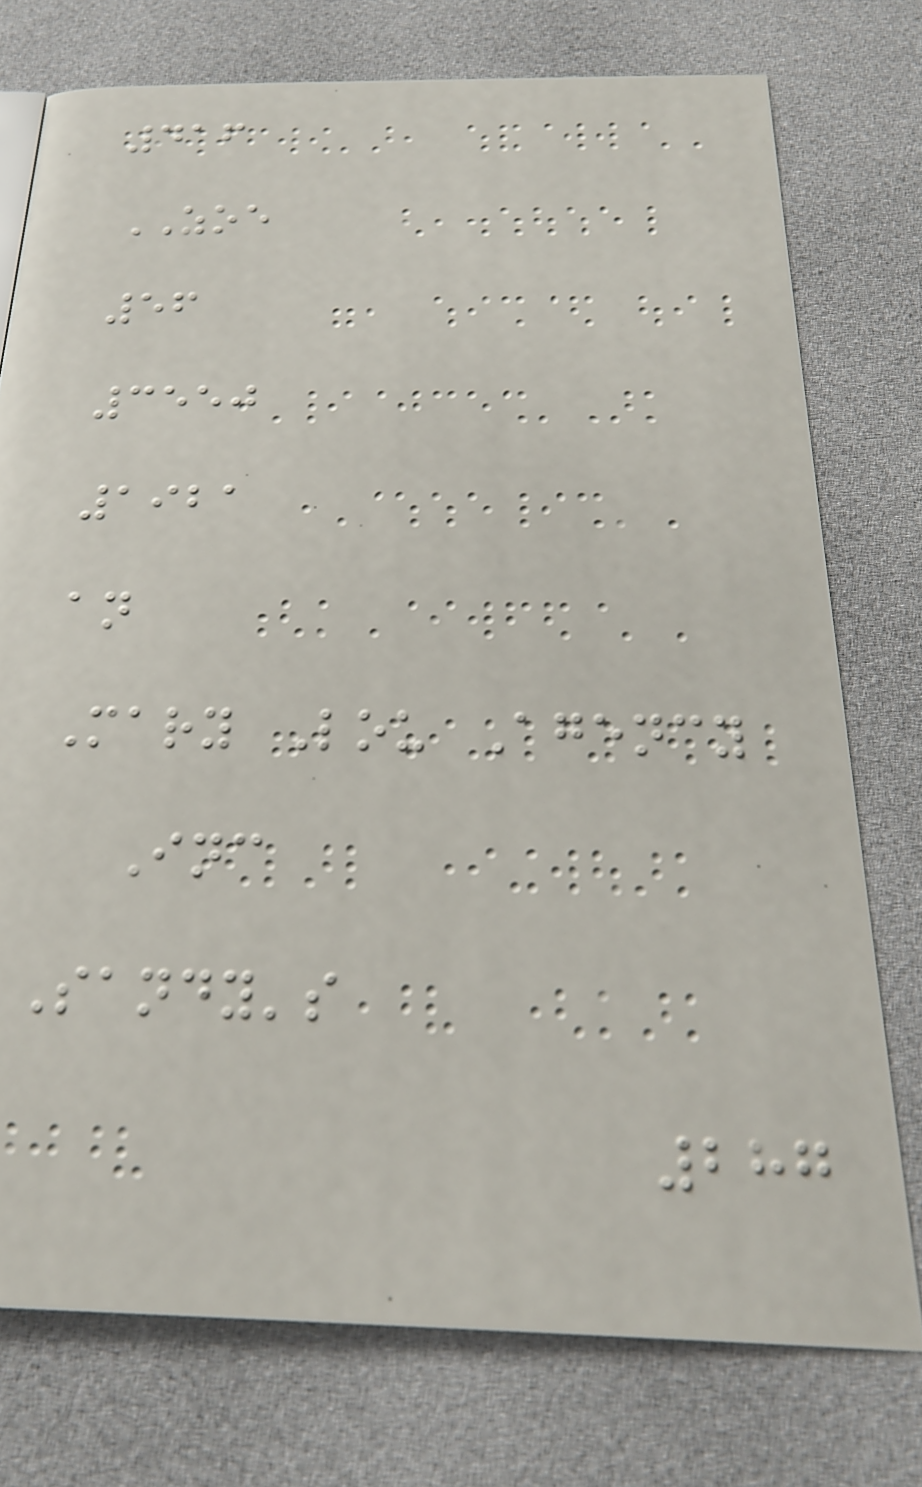416
ZOE
56
3550
1921
an
Mary Lou Agency
Inc
Sandy's
287
